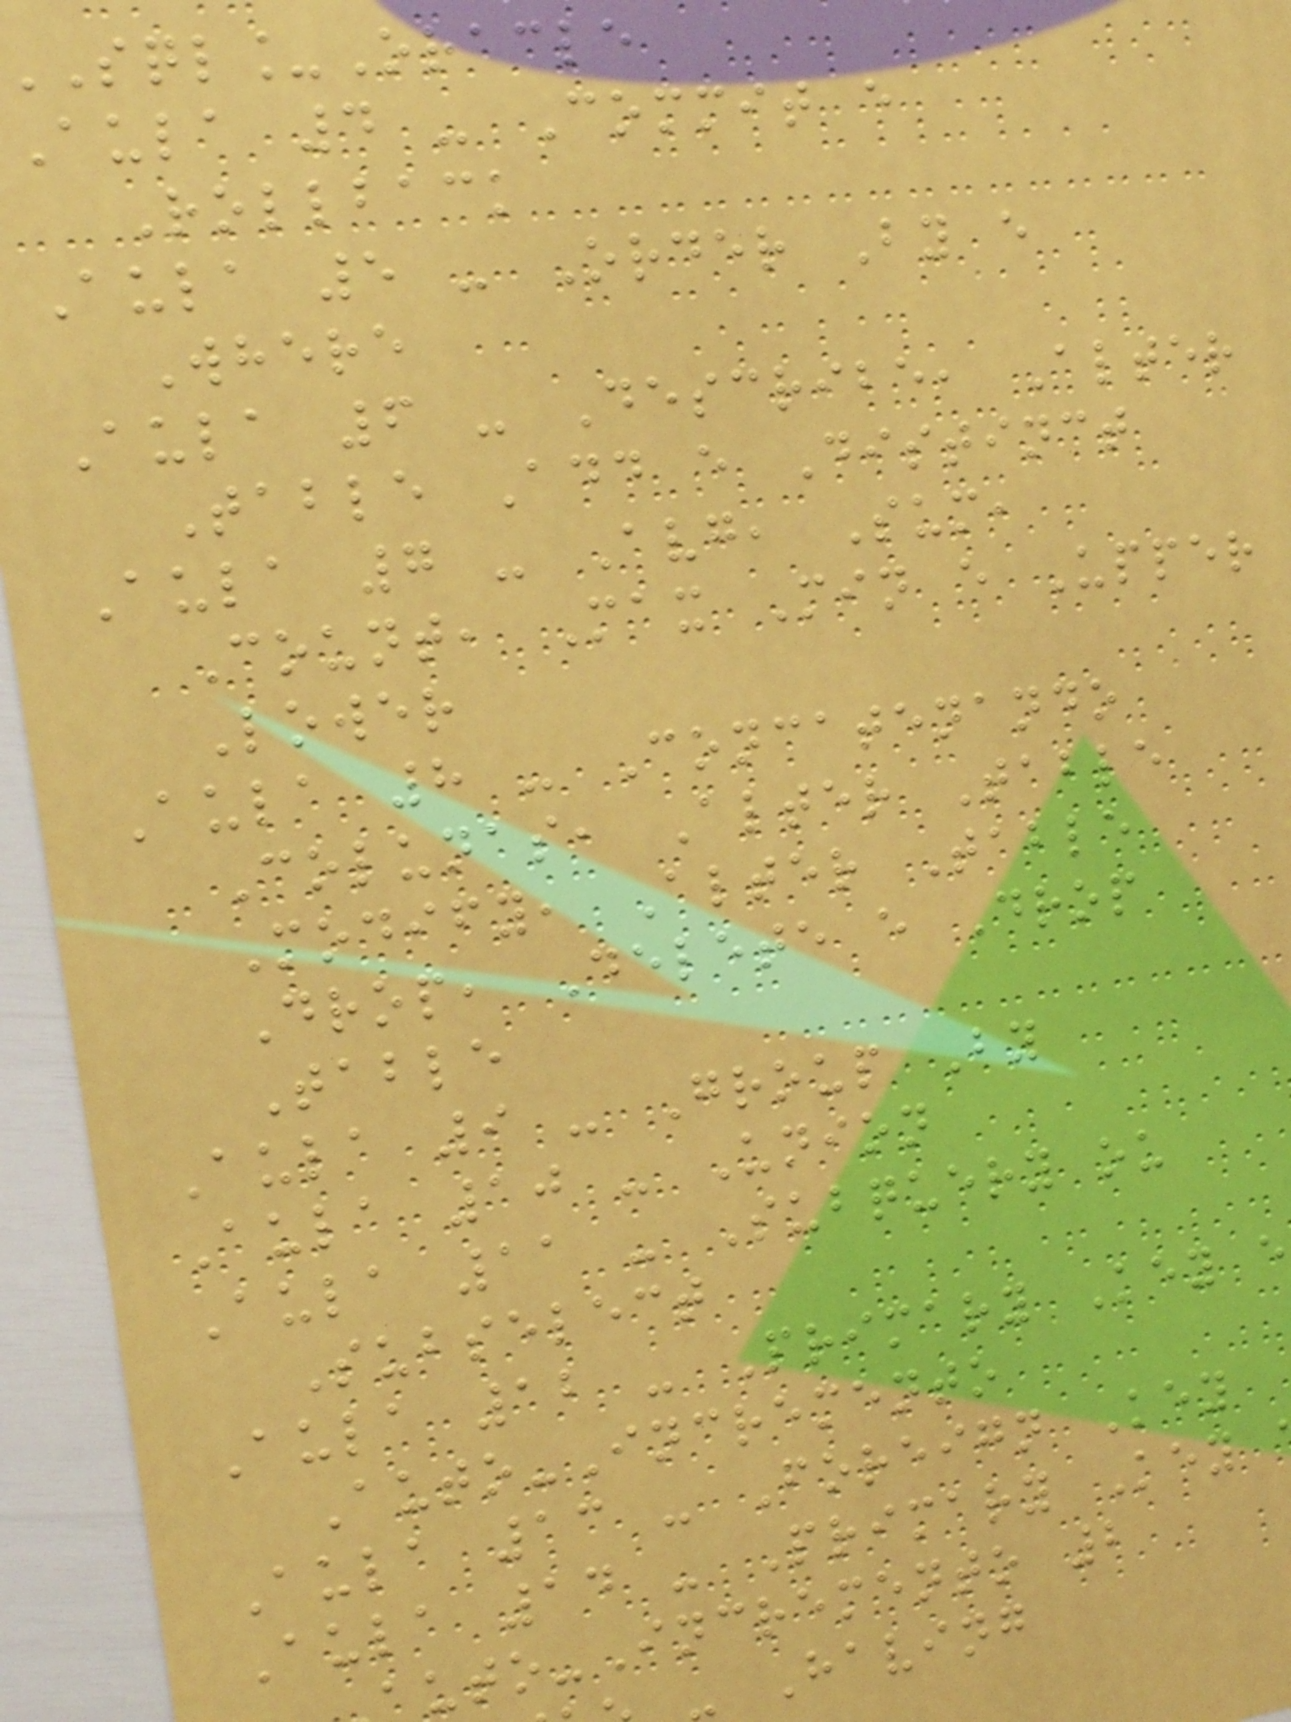_Oracle
Aula 4 - Commit e
Rollback
Aula 5 - Order By e
Where
Aula 6 - Describe, Alter
Table Add e Distinct
Aula 7 - Avg, Sum,
Count, Max Min e Upper
Lower
Aula 8 - Concatenando
Colunas, Alter Table
Modify, Alter Table
Drop, Delete e Drop
Table
Aula 9 - Group By
Aula 10 - Union
Aula 11 - Subquery ou
Subselect
Aula 12 - Primary Key e
Auto-Incremento
Aula 13 - Foreign Key
Aula 14 - Primary Key
uto-Incremento 2
- Having
